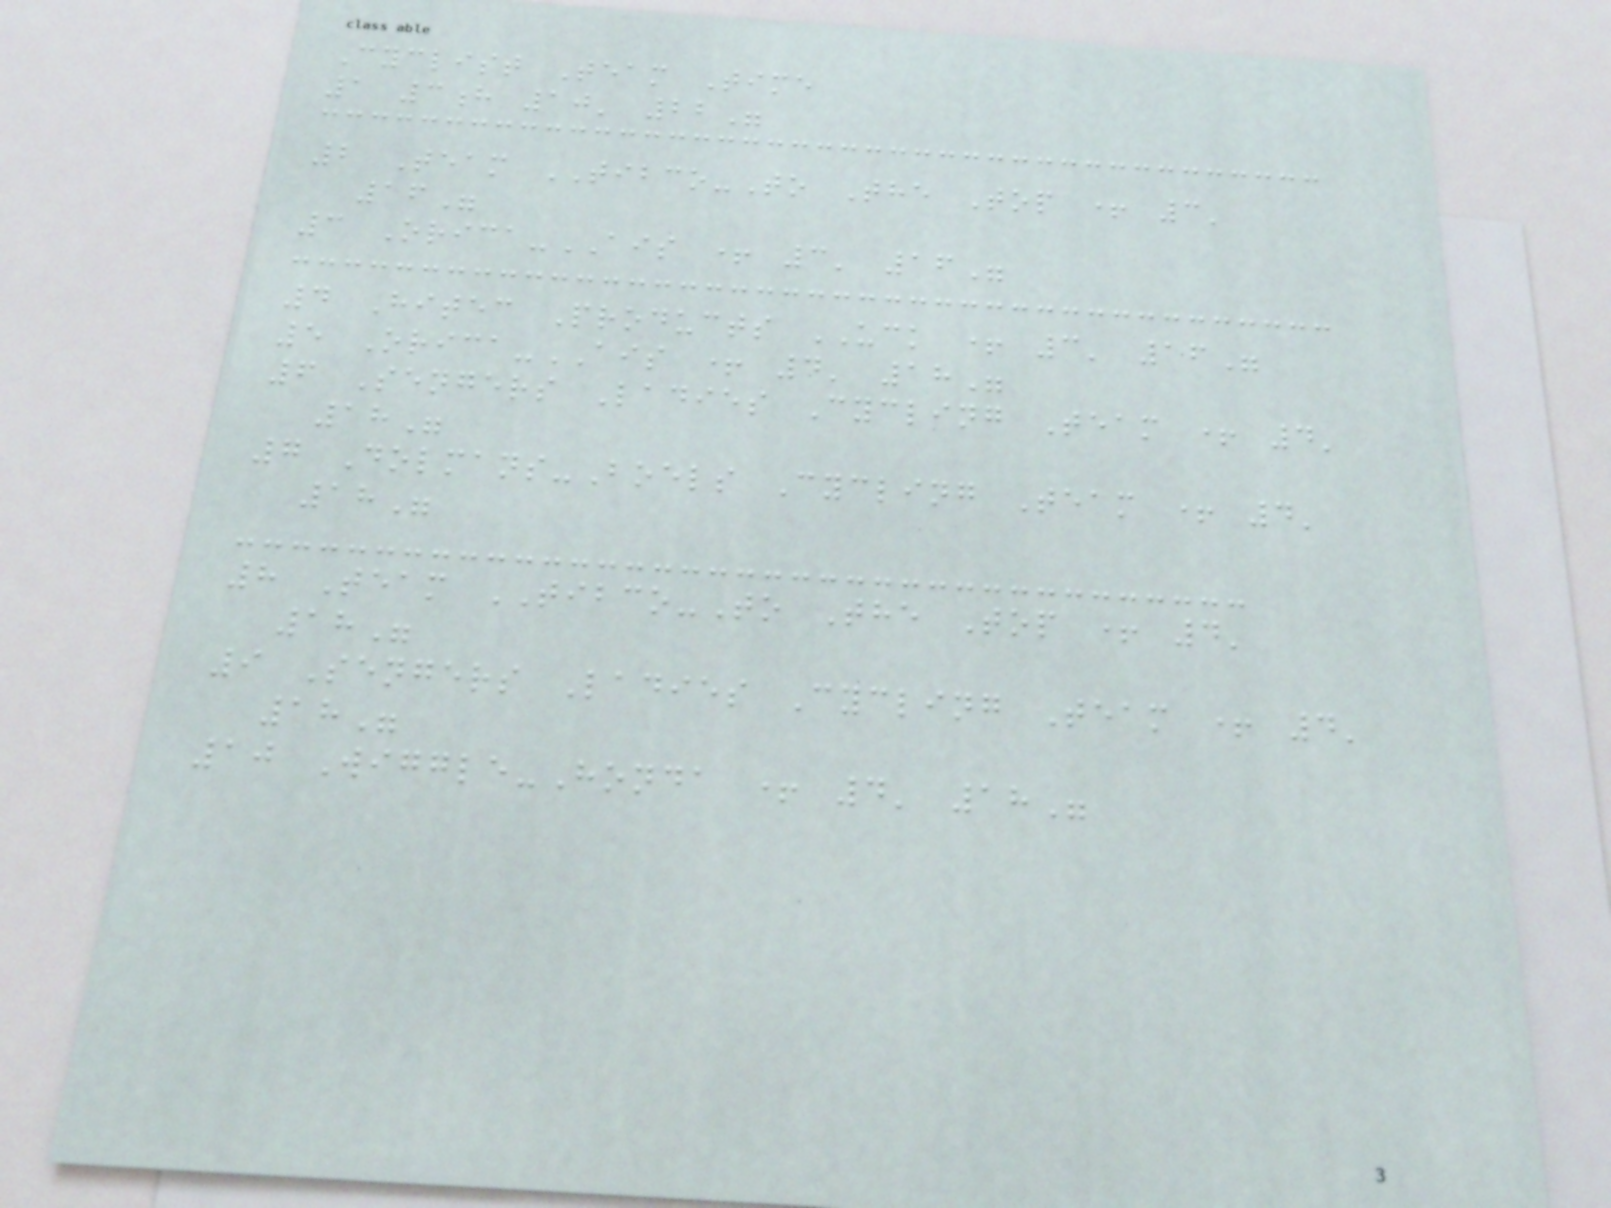Cyclist Team Time
1 3h 10' 22"
2 Team TIBCO-To The Top + 3'
16"
3 Orica-AIS + 3' 16"
4 Hitec Products UCK + 3' 16"
5 Orica-AIS + 4' 18"
6 Sengers Ladies Cycling Team + 4'
18"
7 Dolmans-Boels Cycling Team + 4'
18"
8 Team TIBCO-To The Top + 4'
18"
9 Sengers Ladies Cycling Team + 4'
18"
10 Wiggle-Honda + 4' 18"
